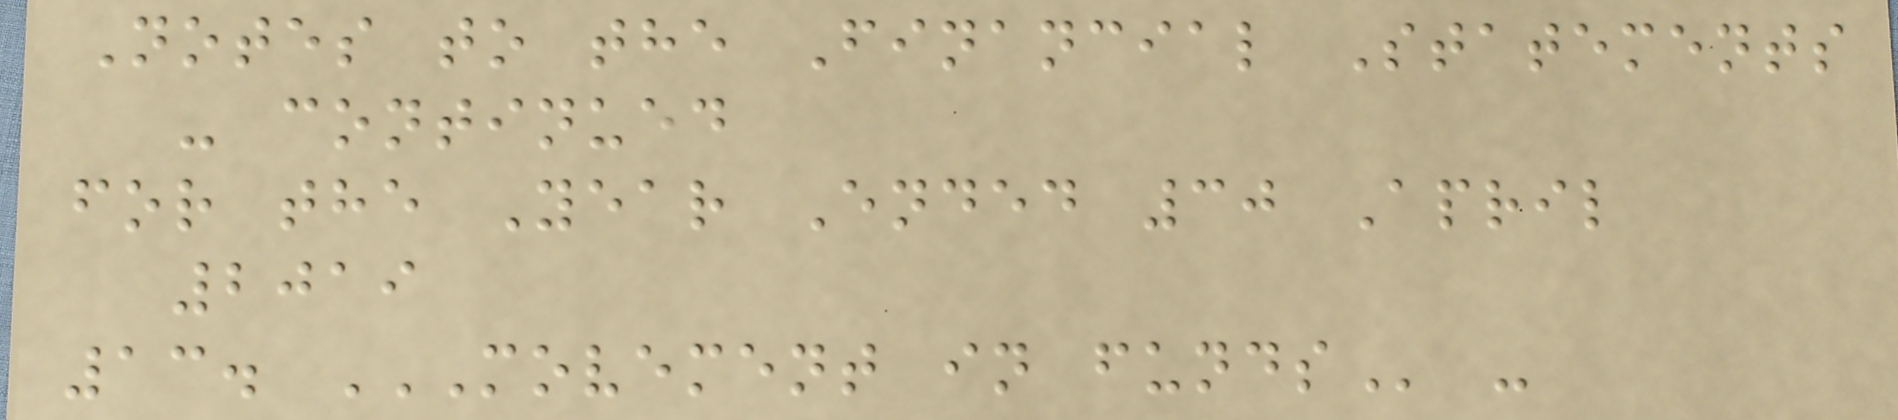Notes to the Financial Statements
- continued
for the Year Ended 30 April
2019
13. MOVEMENT IN FUNDS -
